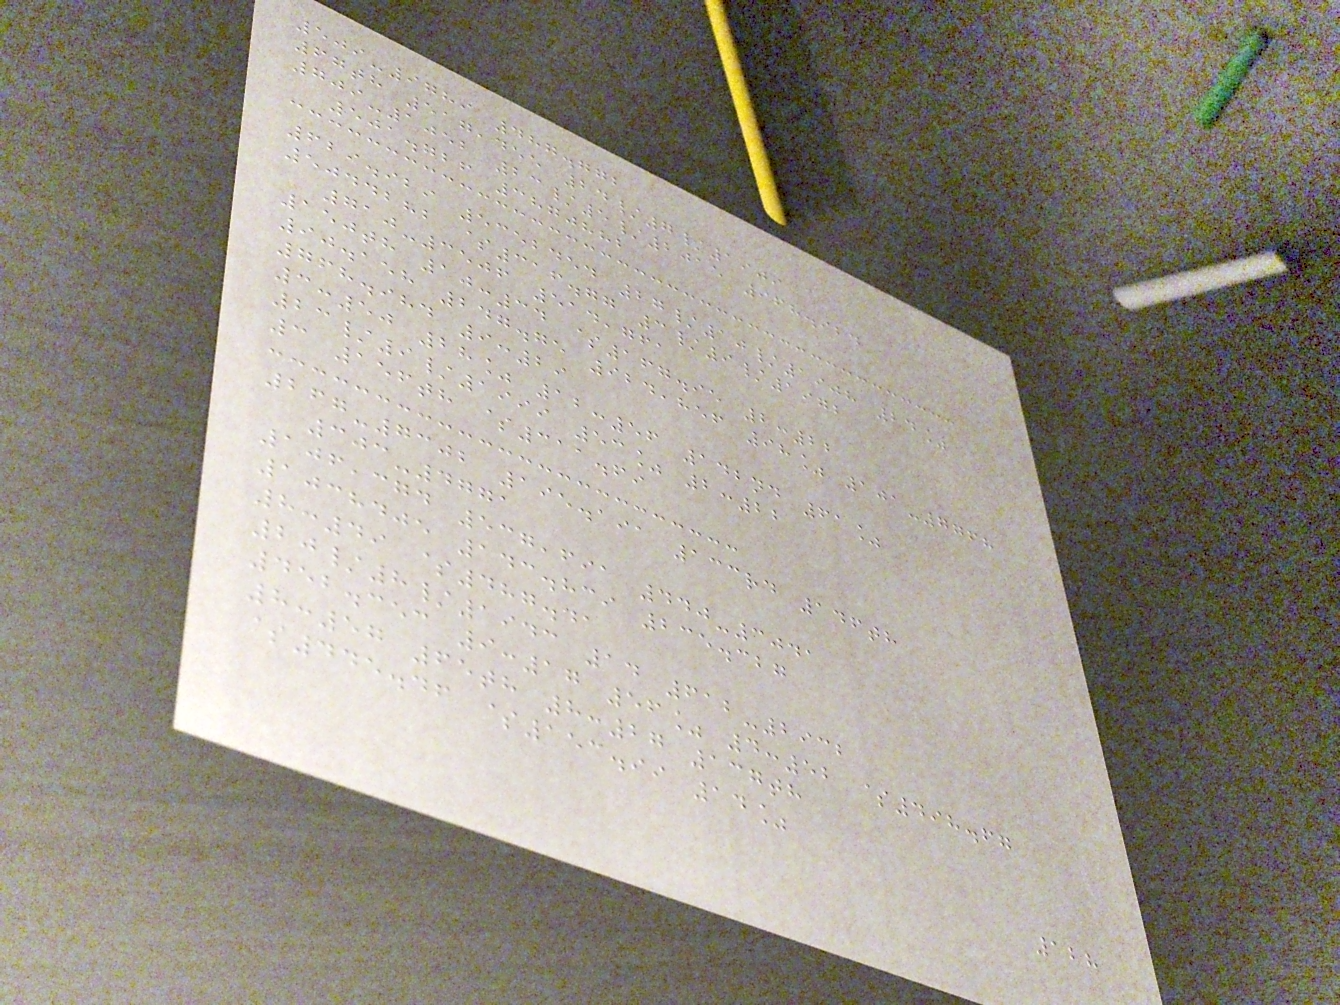509-9789 487.772
67th 517,455 24/7/1909
709-1052 23/5/2015 968.924
501.726 3870882
629.929 5352454 27/10/1908 24%
5044282 $316.77 3/9/1972
710-3506 514,761
150th 10:34 $167.95 2:22
90.158 247.75 924,856 98% 101-7768
768.984 9:29
3:50 28% 12:56 142nd 61%
23/9/1999 53% 2:22
3 156th $311.69
267-7302 195.191 133rd 146th
303-4771
106,374 537,691 440-3041
1038405 143.839 235.327
8:49 $487.41
20/8/1943 14 612-2932
452.353 9:17 56% 4:52 $498.67
8:57 65th 8:27 137th
$445.46 $153.99 14%
128
